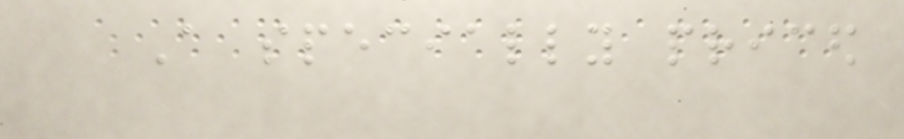A specially priced
